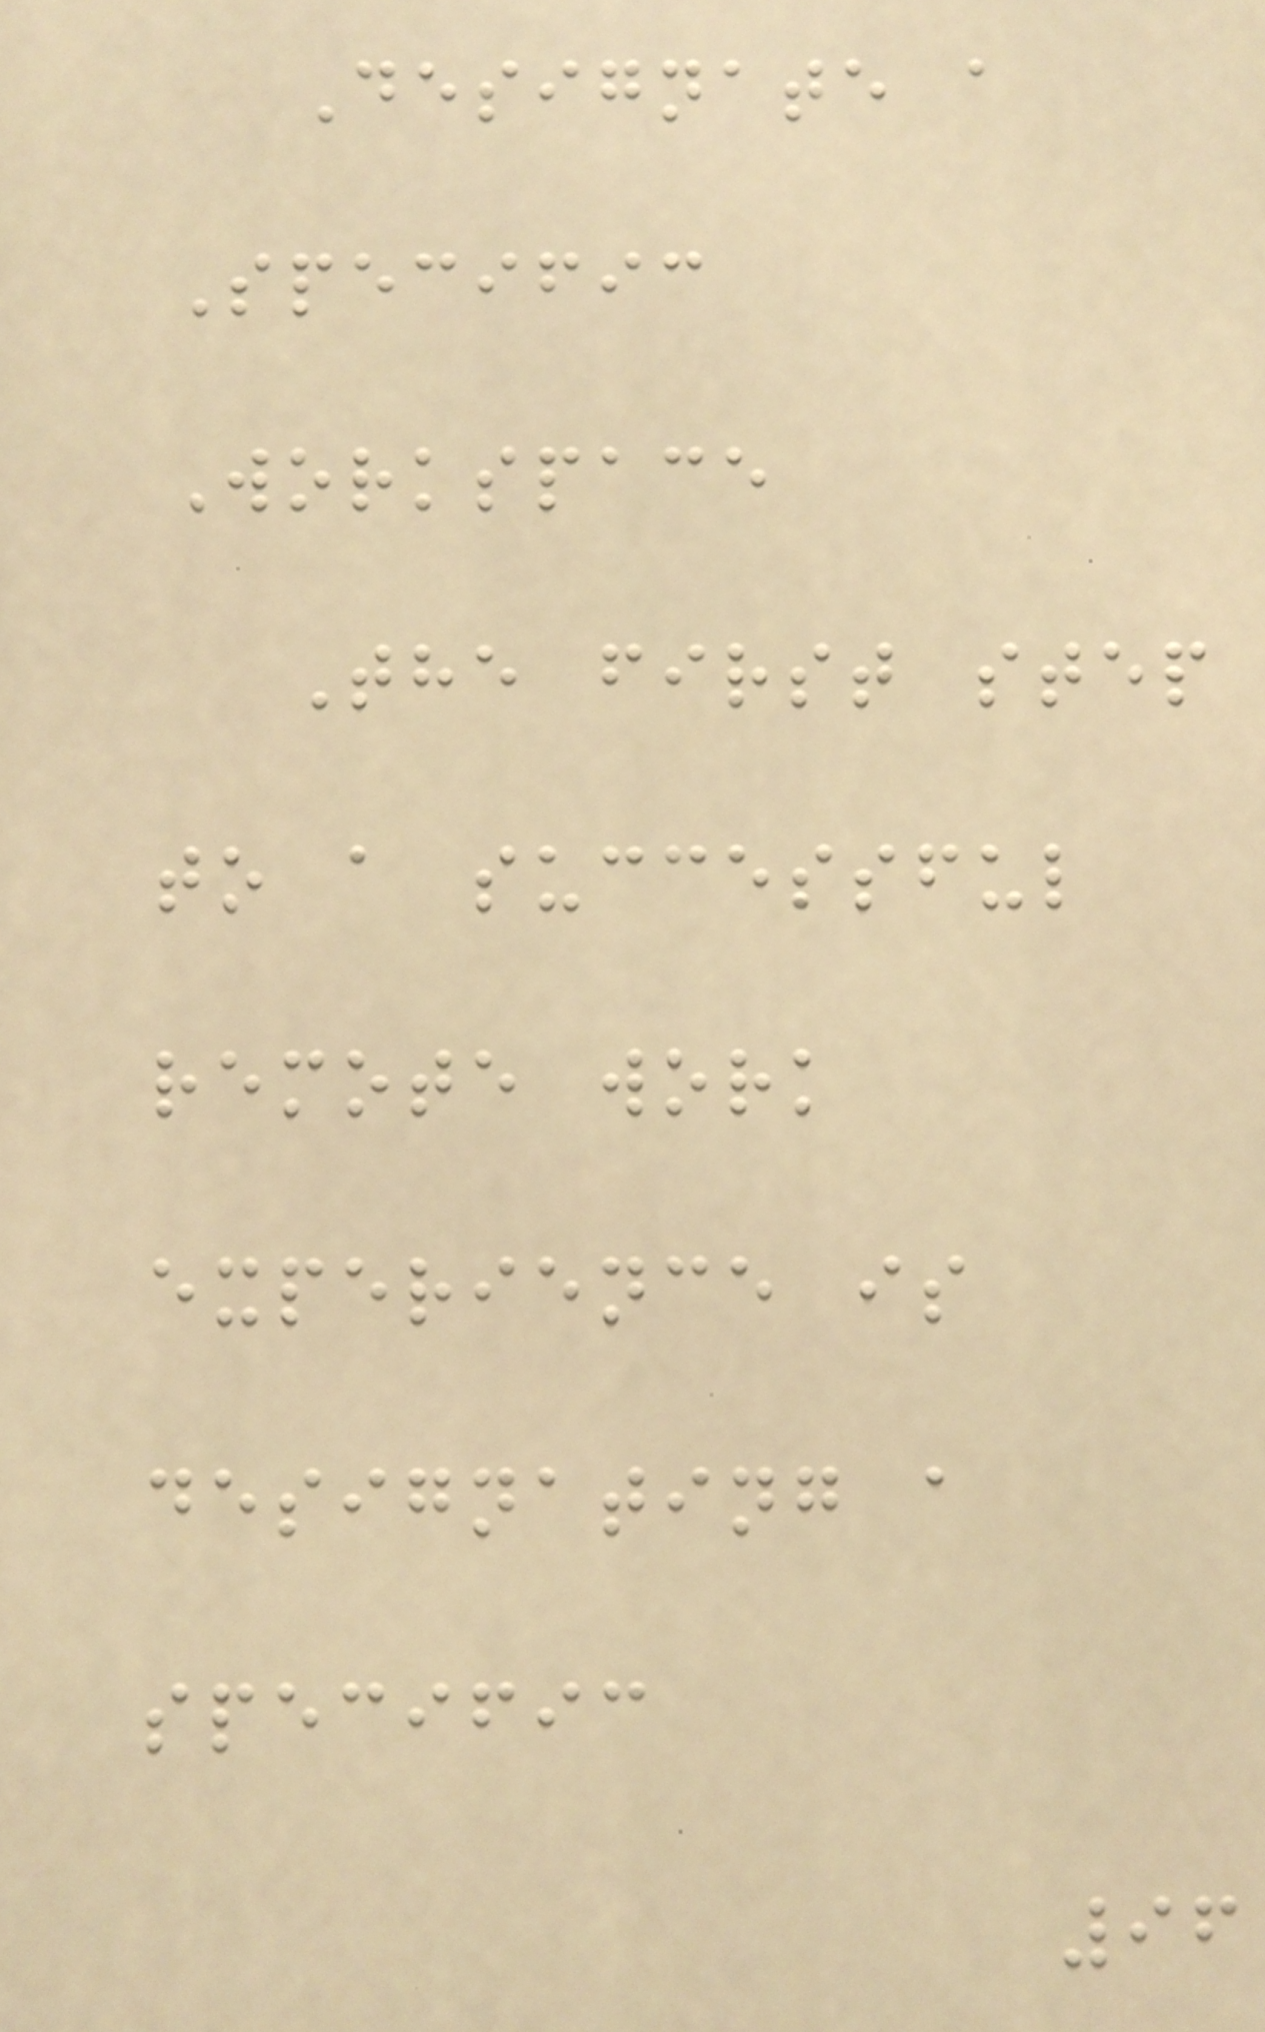Designate a
Specific
Workspace
The first step
to a successful
remote work
experience is
designating a
specific
96
